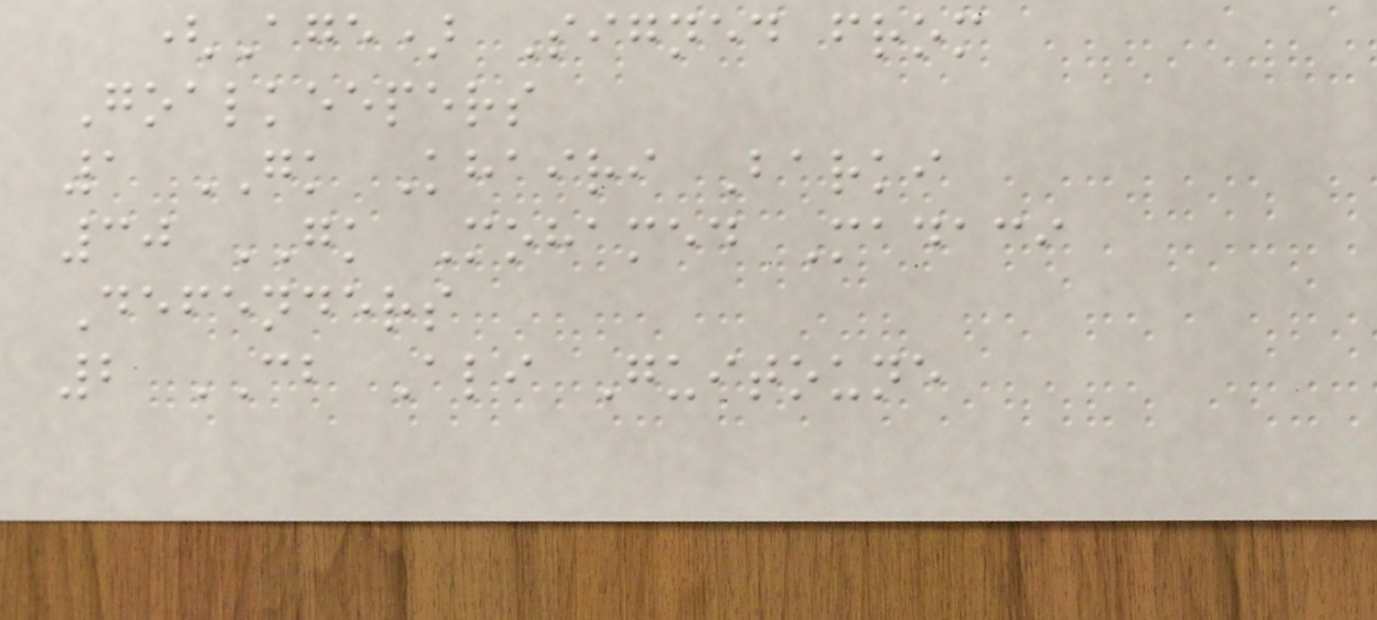(Age) Signed from
Goalkeepers
1 GK Khairi Barki
30 GK Mohamed Madaci
Defenders
2 CB Ali Guitoune
